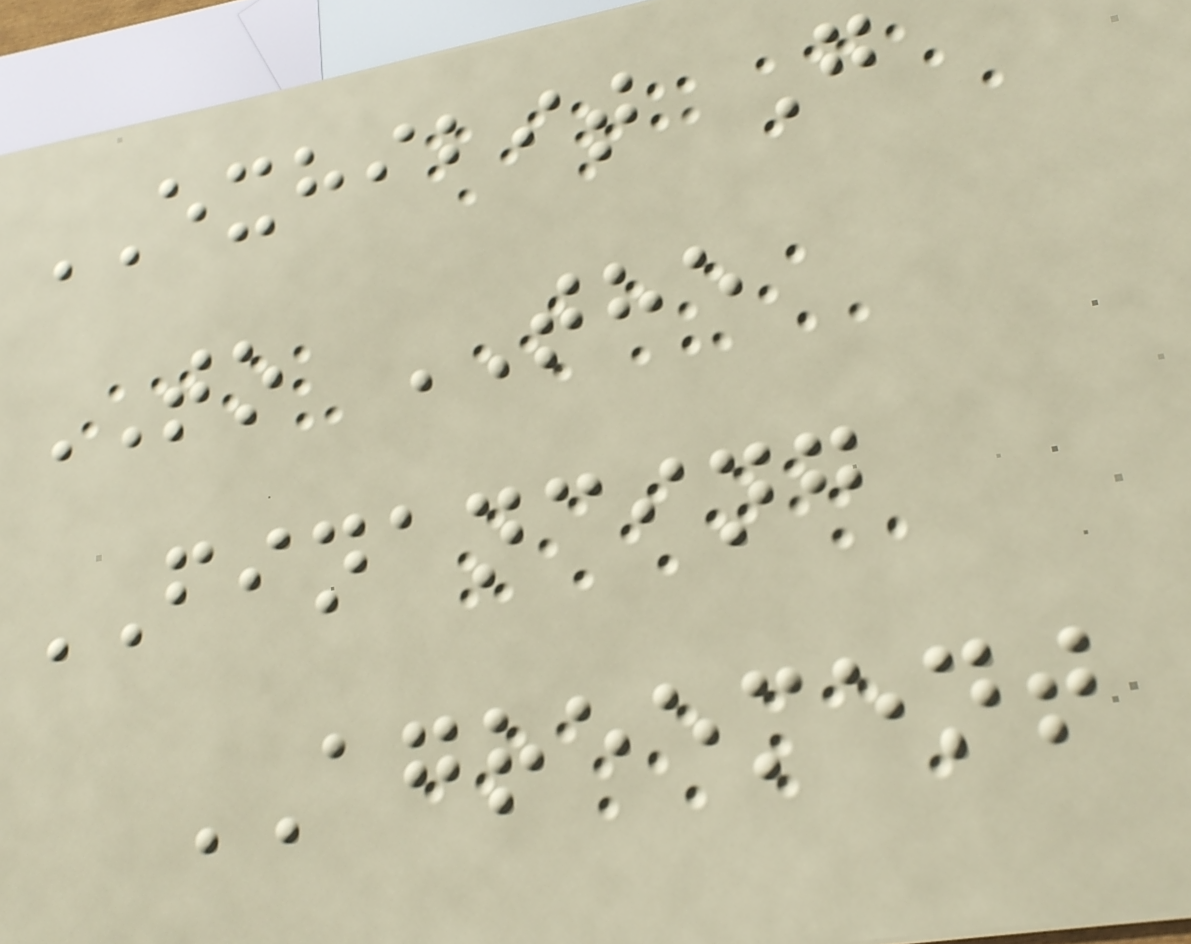EXHIBIT G
TO THE
FINANCING
AGREEMENT
